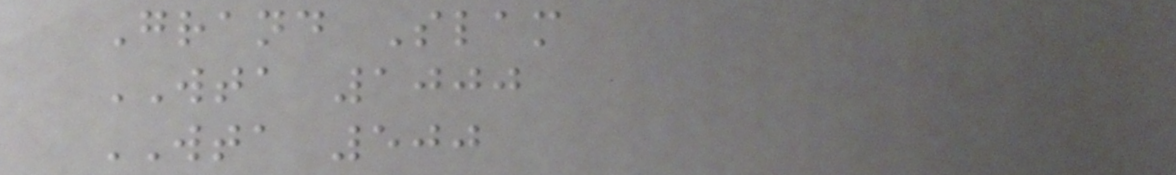Grand Slam
WTA 1000
WTA 500
